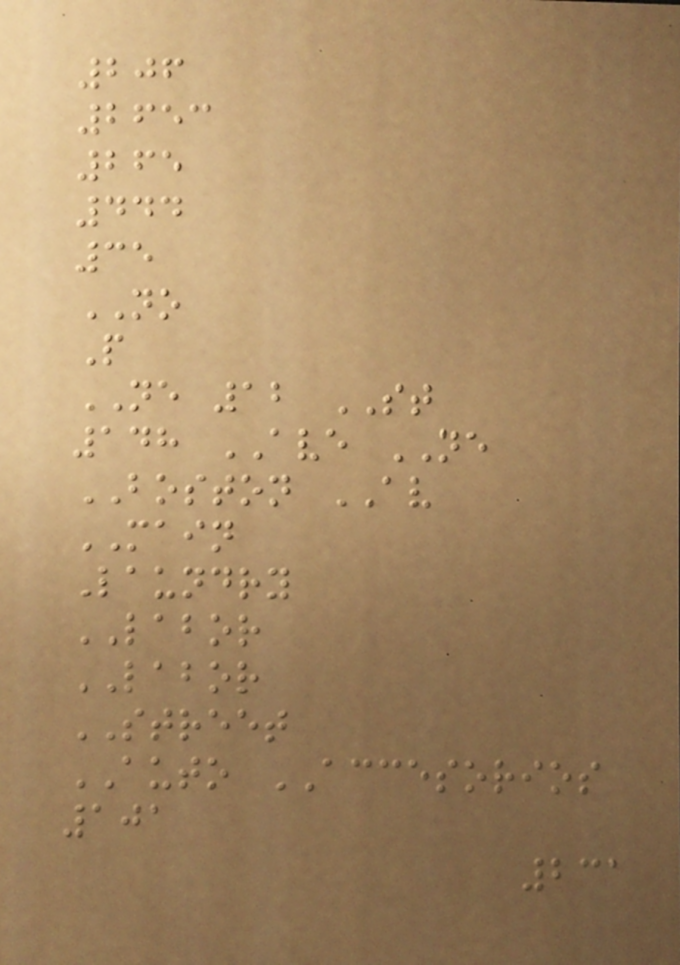206
2653
265
444
35
NO
P
NE 12 ST
148 AVE NE
BOSTON AV
MAIN
Laundry
LABOR
LABOR
STREET
AUTO ACCESORIOS
101
231
